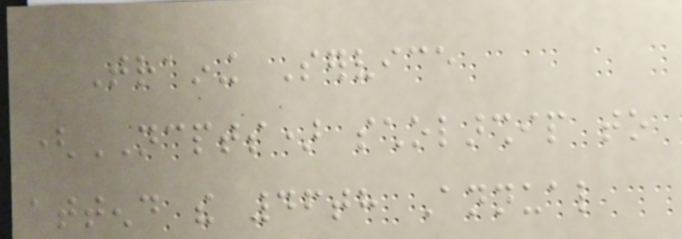Training Service
(NCPTS) scholarship to
attend the 46th Annual
